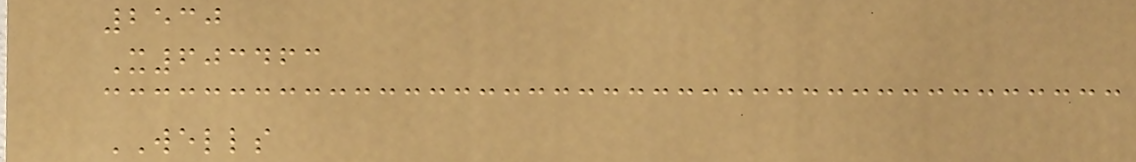2530
X603463
WELLS
